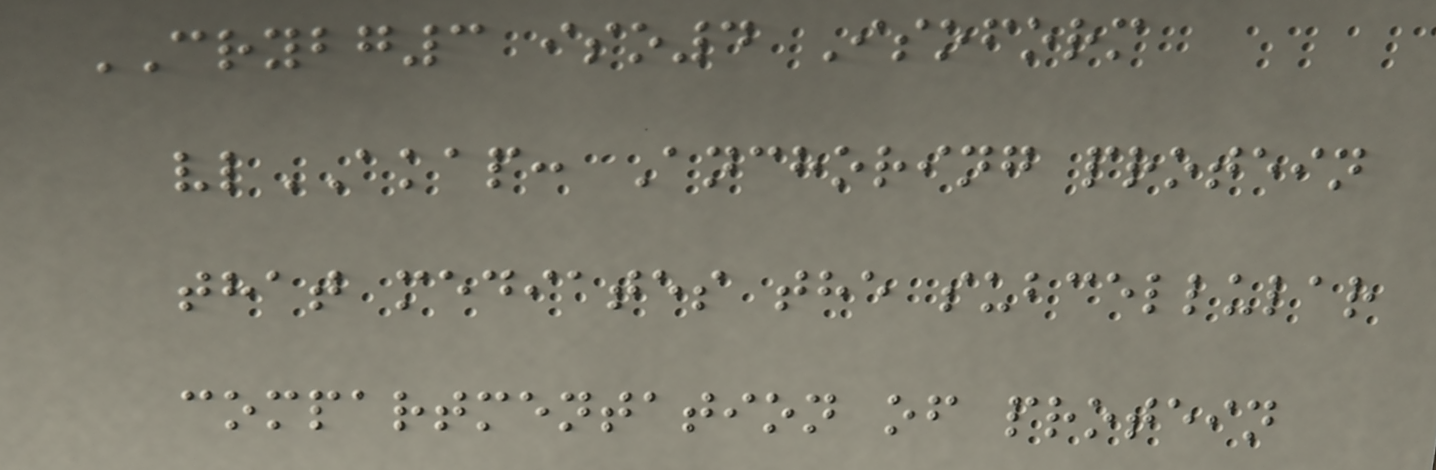CRYBG3 iso4 Isoform
vlAKAP: Anchoring protein
that mediates the subcellular
compartmentation of protein
